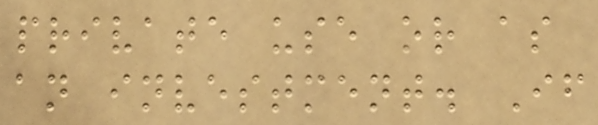private use or as
an investment. If
